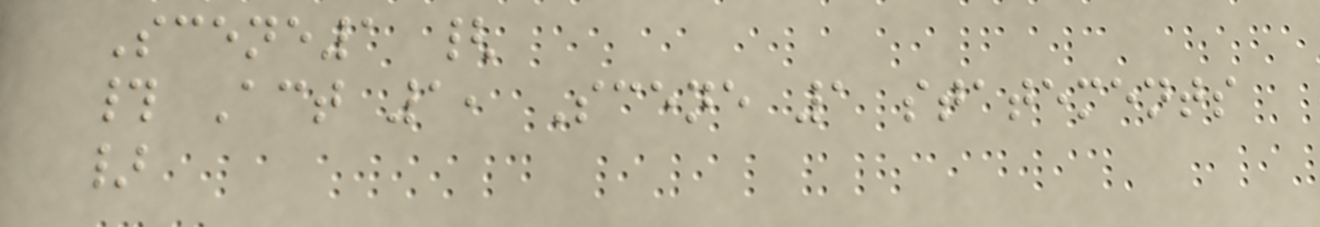Scene1 {
# Act 1, Scene 1 statements
}
